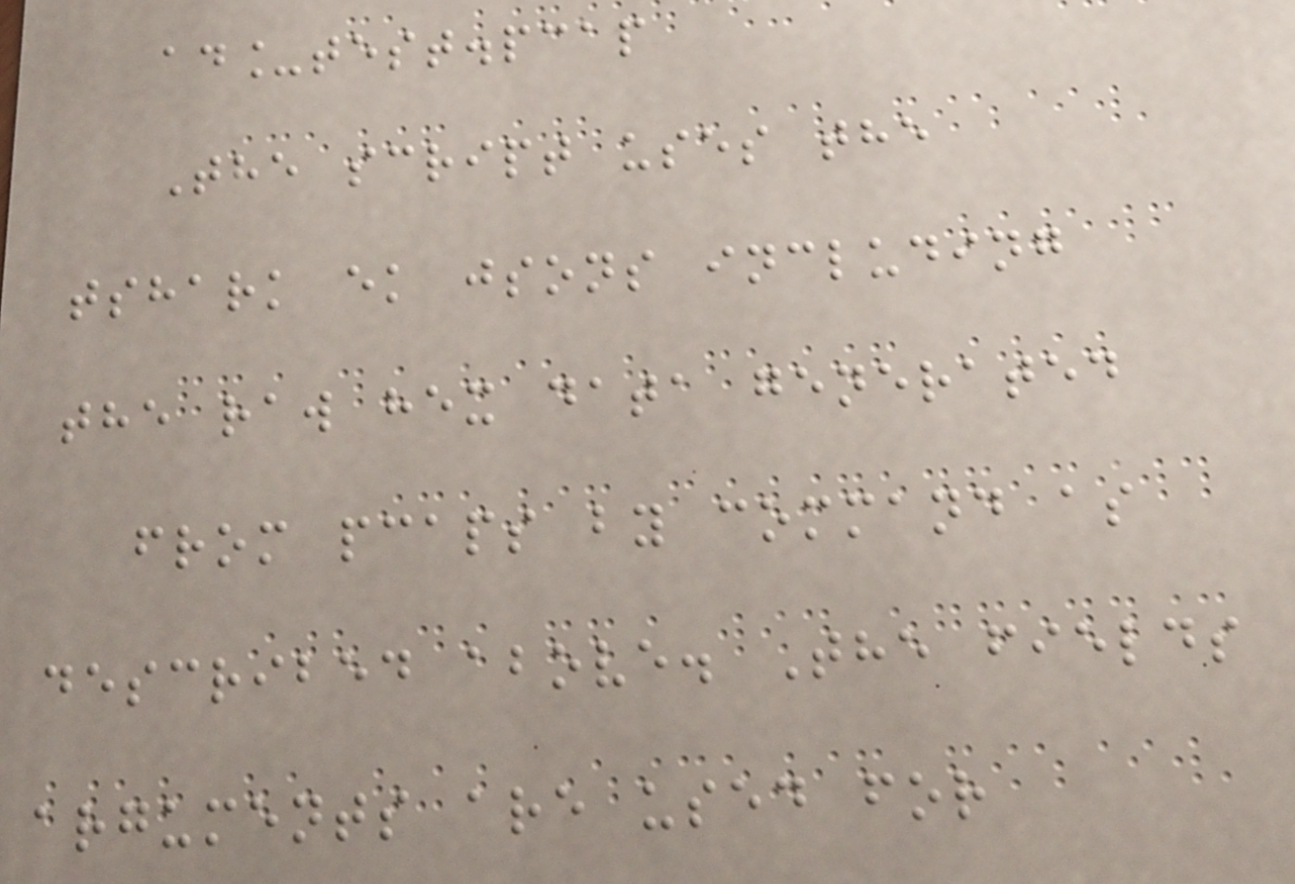ad_test.pcap
The script uses the
tshark ek jsons including
the raw hex data generated
from pcaps by command as
described above. The fields
arguments are used for
